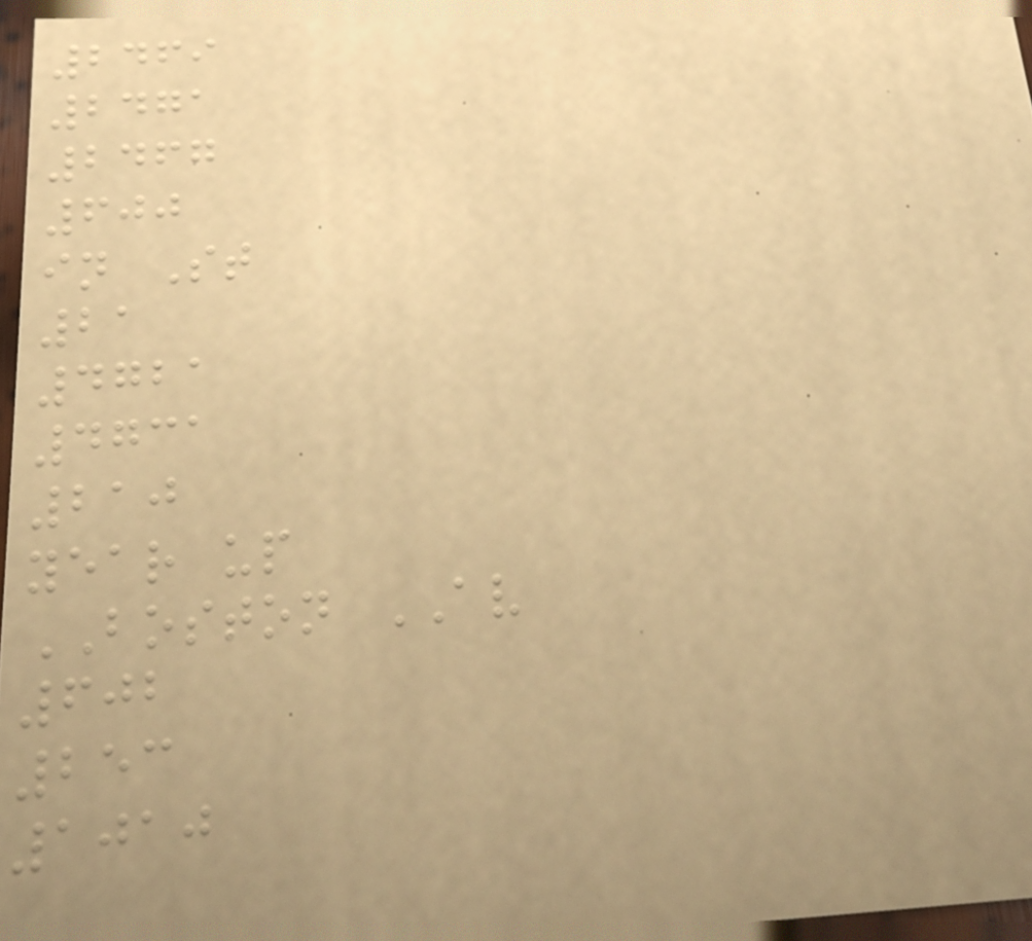2469
2471
2467
600
in St
21
4721
4731
210
year up
BOSTON AV
602
253
1010
